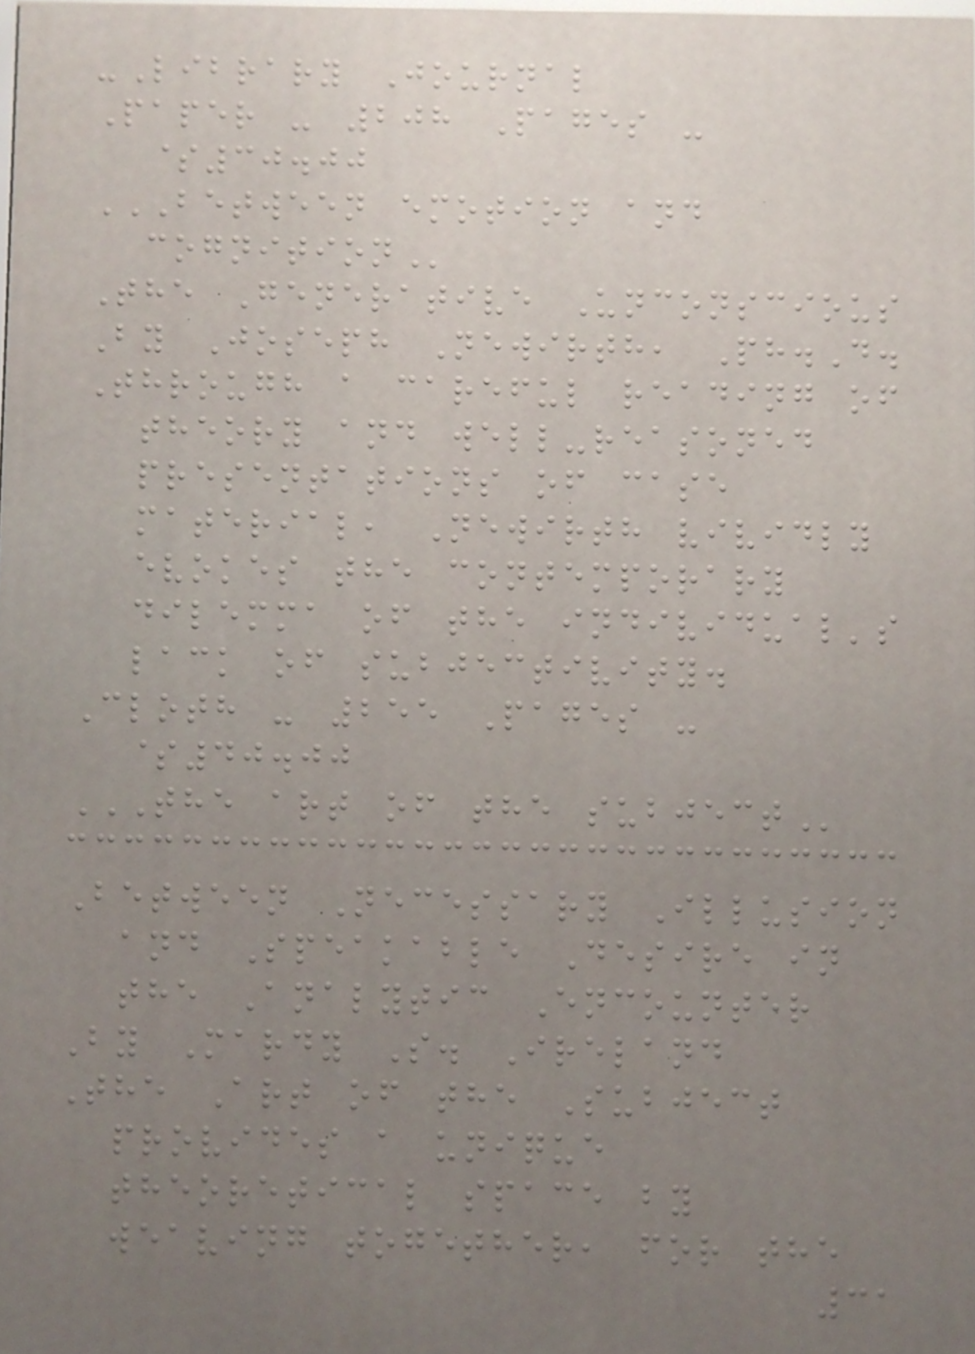-Library Journal
Paper - 208 Pages -
$30.00
BETWEEN EMOTION AND
COGNITION
The Generative Unconscious
By Joseph Newirth, Ph.D.
Through a careful reading of
theory and well-reasoned
presentations of case
material, Newirth vividly
evokes the contemporary
dilemma of the individual's
lack of subjectivity.
Cloth - 255 Pages -
$40.00
THE ART OF THE SUBJECT
Between Necessary Illusion
and Speakable Desire in
the Analytic Encounter
By Mardy S. Ireland
The Art of the Subject
provides a unique
theoretical space by
weaving together, for the
31
